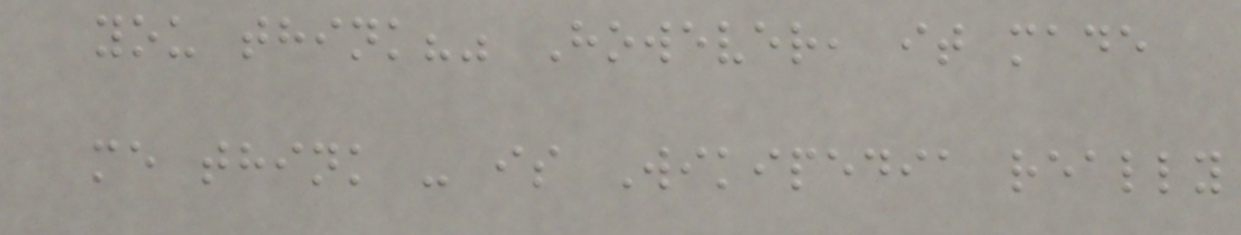you think?" However, it made
me think - is Wikipedia really
